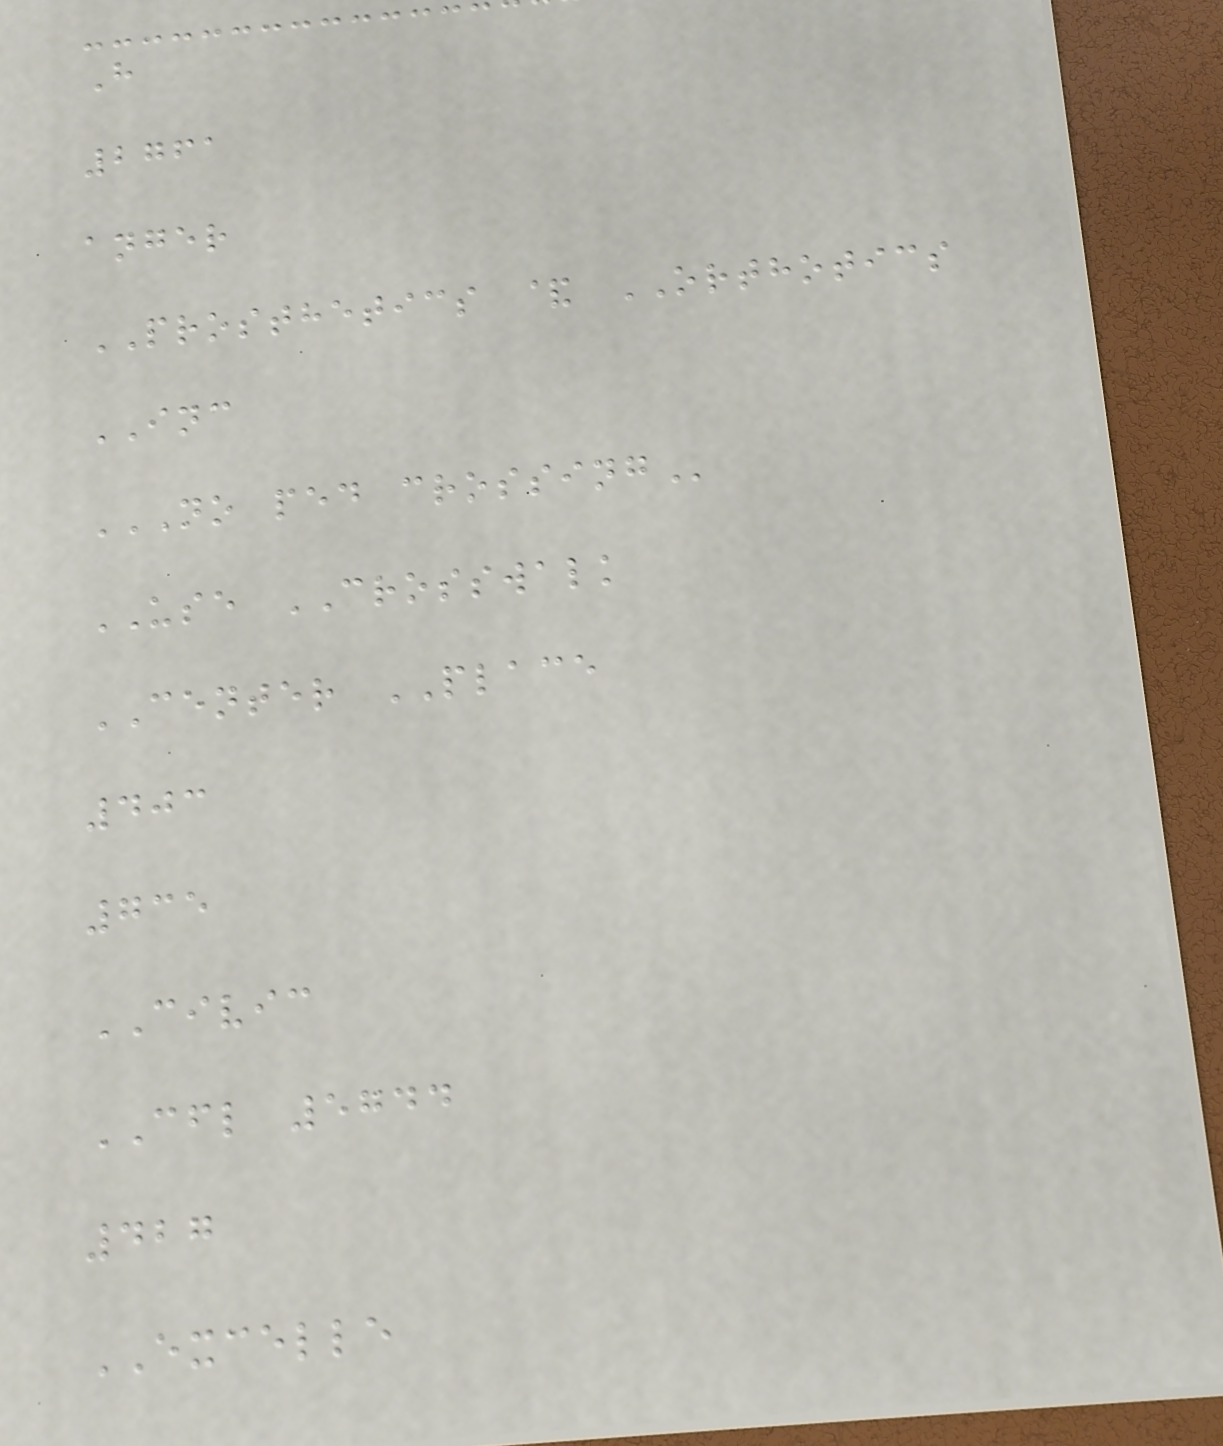H
2761
anger
PROSTHETICS & ORTHOTICS
INC
NO PED CROSSING
USE CROSSWALK
CENTER PLACE
403
735
CIVIC
CFL 5744
427
EXCELLE
